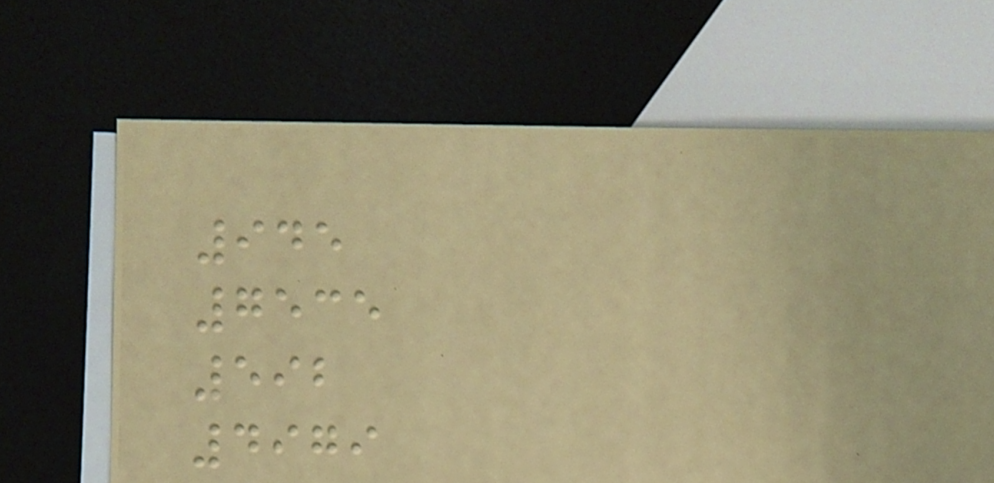945
7535
592
4979
